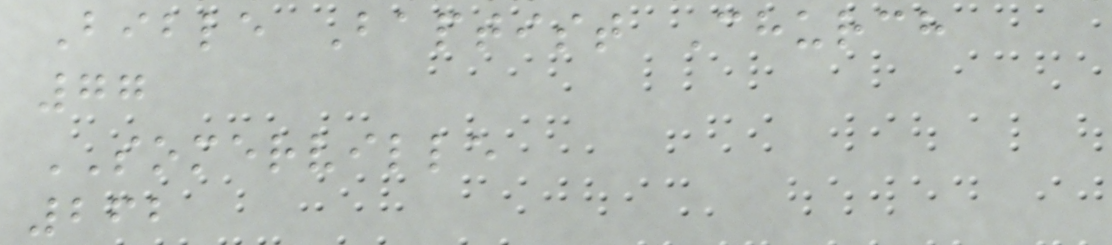Bible Baptist Church
77
SOMERVILLE
262
